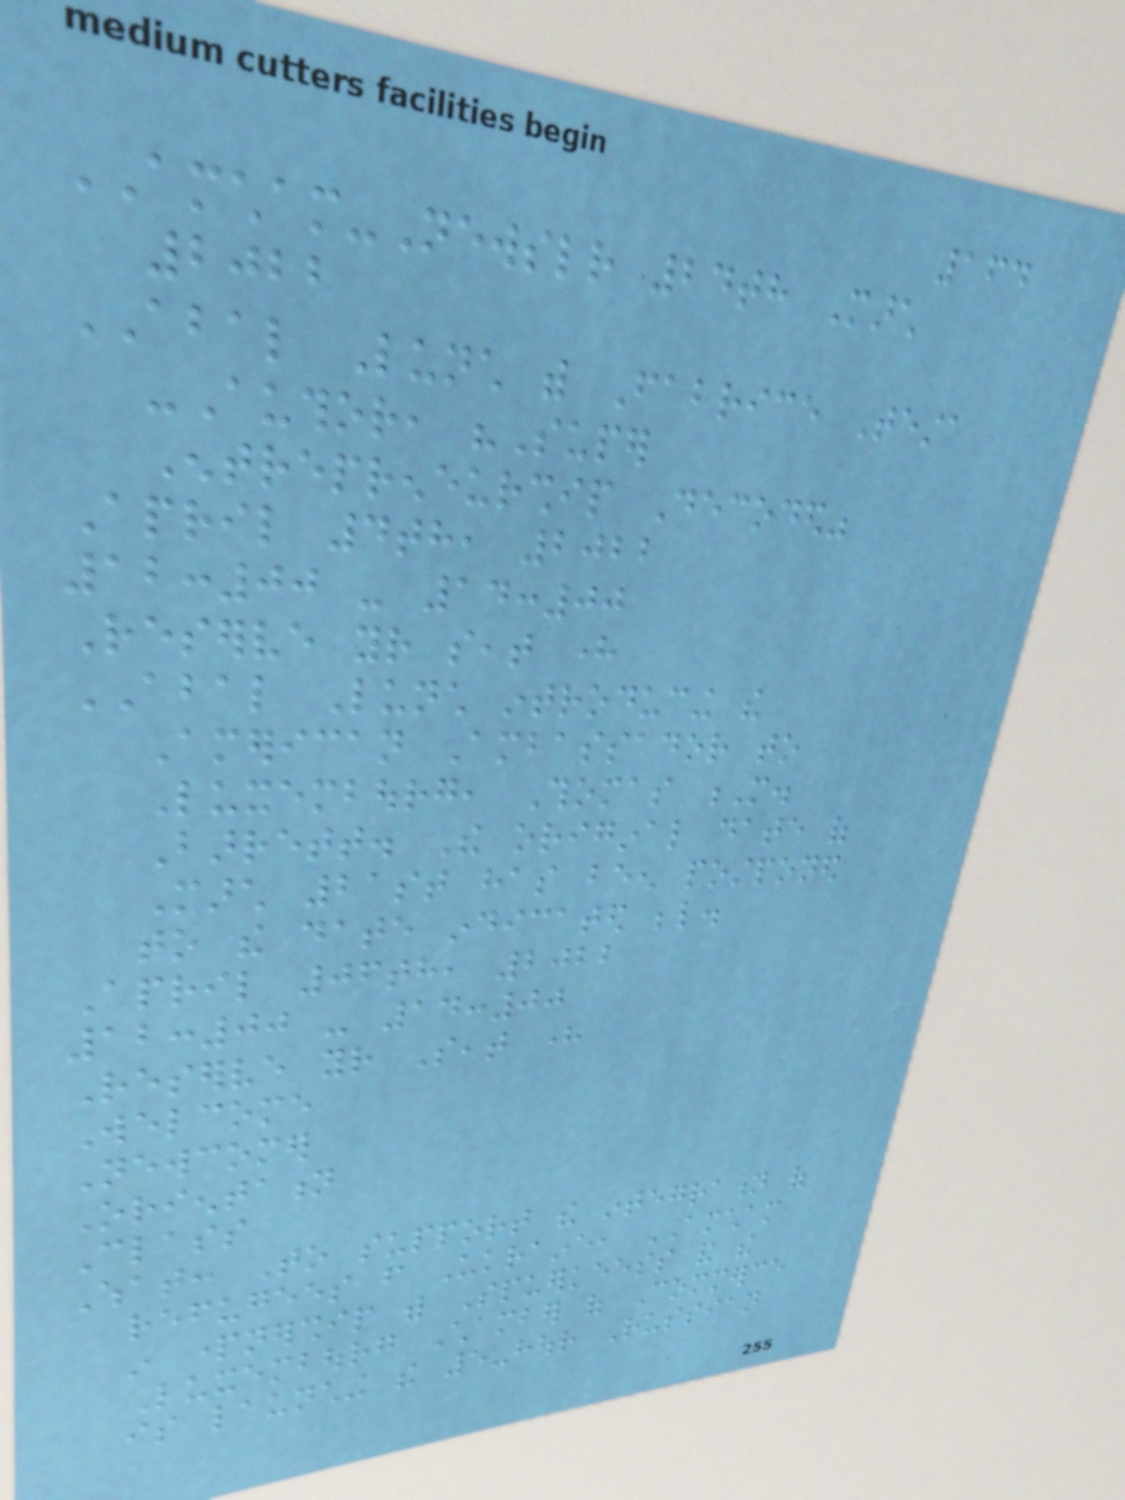164
AMCHAM-Newsletter 24th March
2022
ABAL Lunch with Fabrice Testa
-Author, "Super
Entrepreneurship Decoded"
April 4th, 2022
12:00 - 14:00
Reserve your seat here
ABAL Lunch introducing the
American Ambassador to
Luxembourg, Thomas M.
Barrett. The original date of
March 21st has been postponed
to the date indicated below.
April 06th, 2022
12:00 - 14:00
Reserve your Seat here
Welcome
Newcomer
Orientation
Class
What: To support the integration of
refugees from Ukraine, AMCHAM
in partnership with Spuerkeess and the
Luxembourg Chamber of Commerce
is launching the 5-hour Russian
